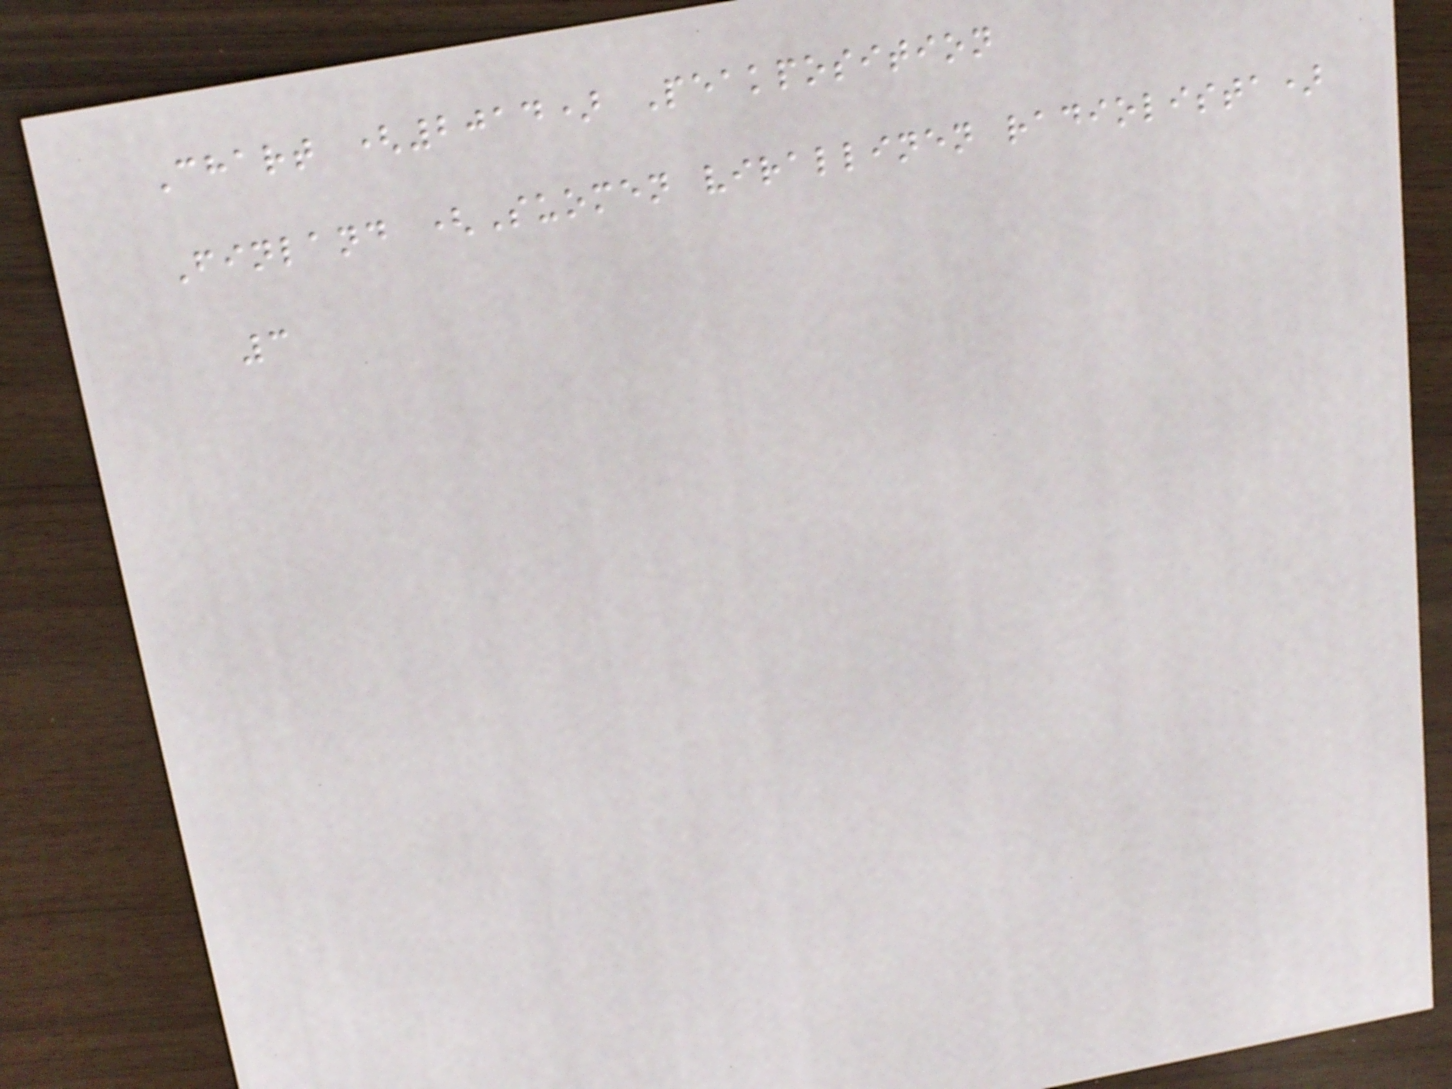Chart (2014) Peakposition
Finland (Suomen virallinen radiolista)
3
